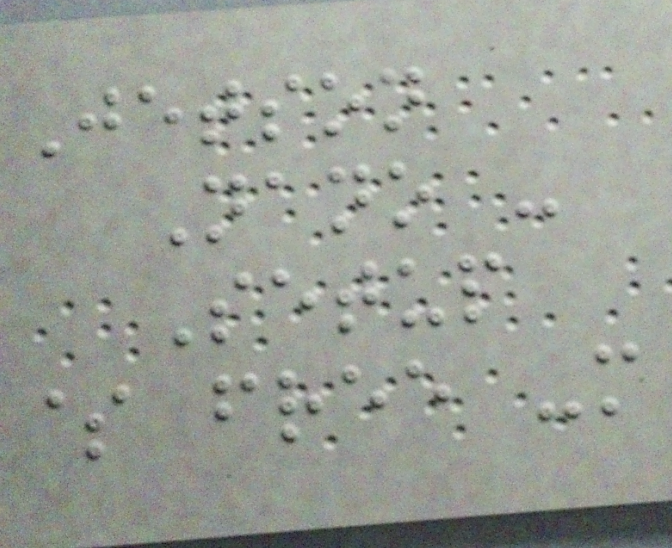Jetson
Nano -
Setup
$ free -m
